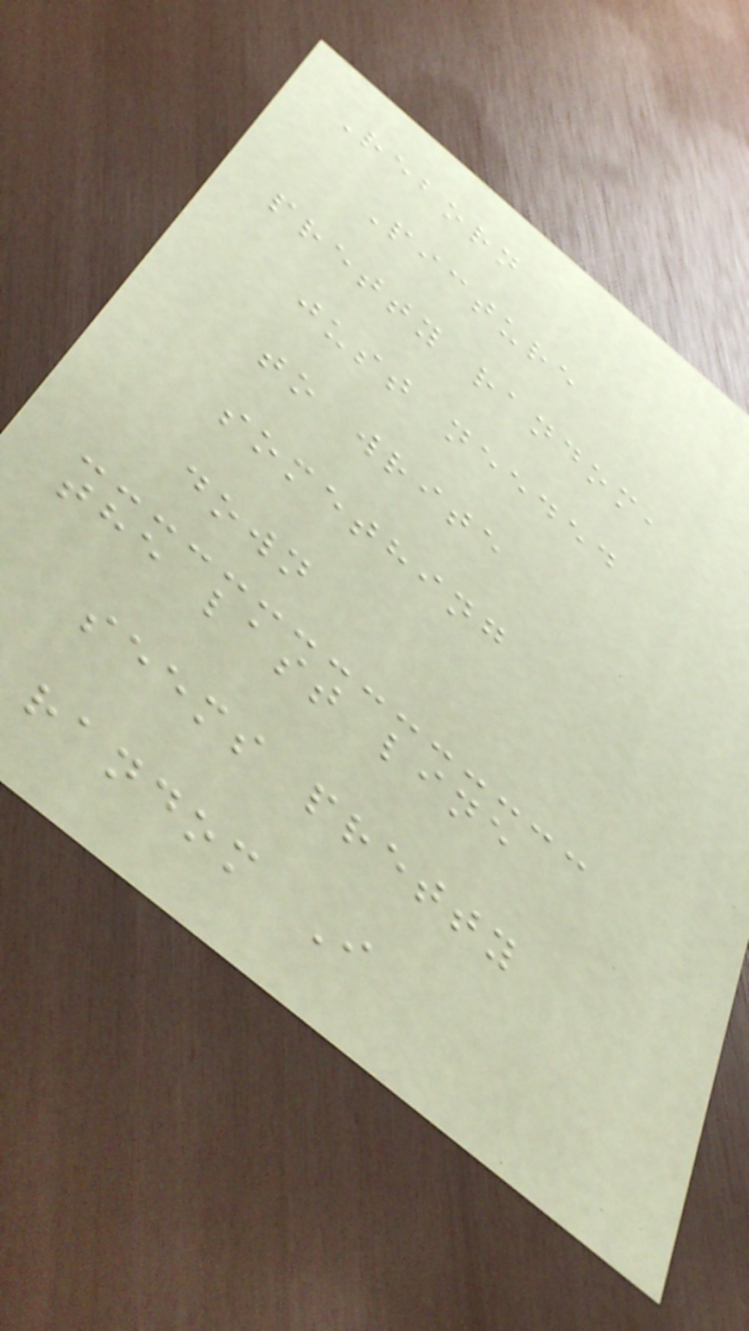Reborn
Picture
pretty random,
just needed
to write
something
down
the last line
seems pretty
random I
